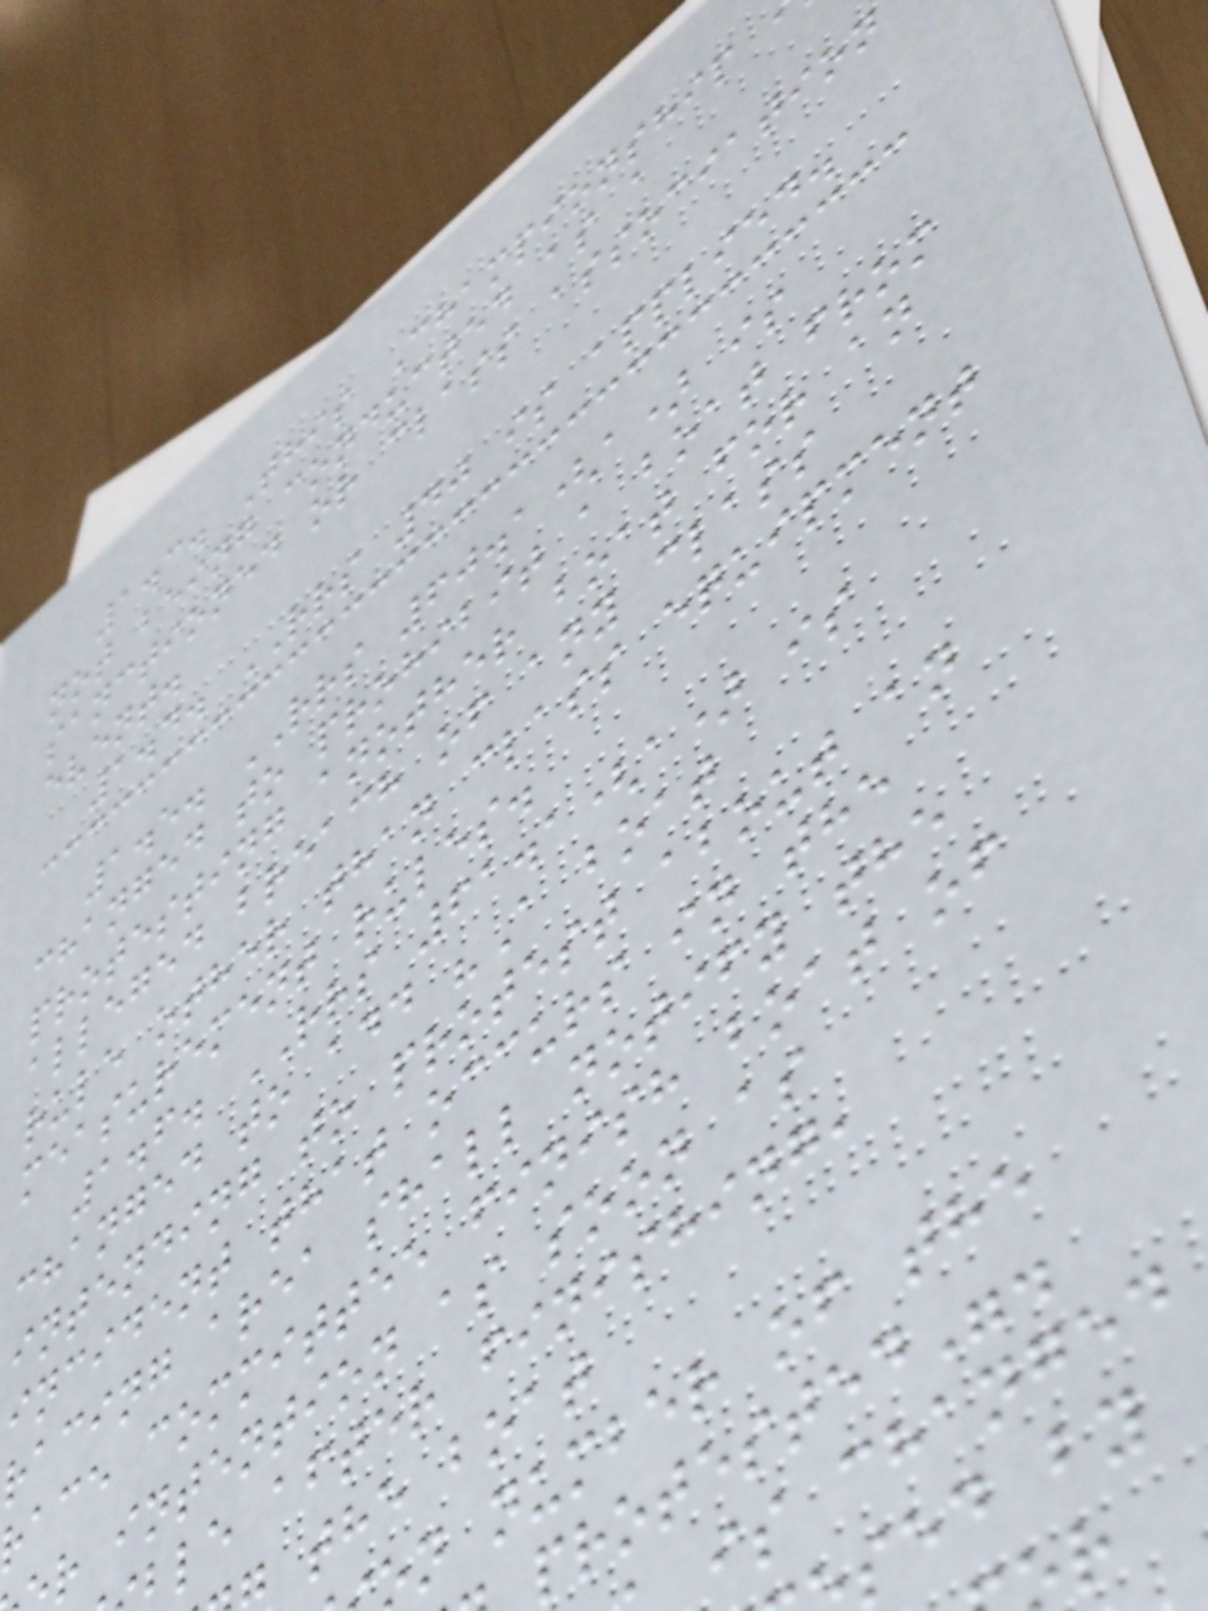1.3. This Championship
not being conducted as a
sanctioned or class association
event.
1.4. RRS 40 is applied.
1.5. RRS 60.1(a) is
changed to prohibit a boat from
protesting another boat for an
alleged breach of any class
rule other than class equipment
measurement rules.
1.6. RRS 61.1(a) is
changed to add "A boat
intending to protest about an
incident that occurs in the
racing area shall notify the
ace committee finish boat of
r intention as soon as
le after finishing,
the boat
n number of the
protested".
is changed
